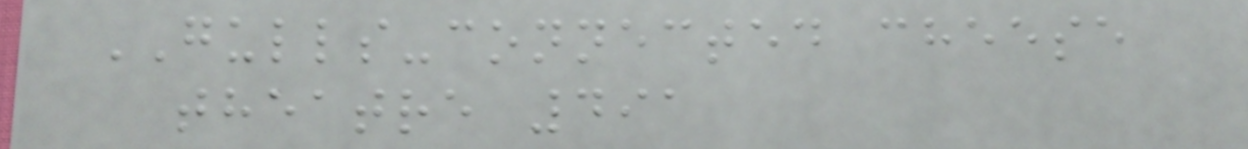GULLS-connected cheese
theatre 491
